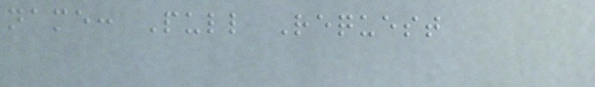name: Pull Request
